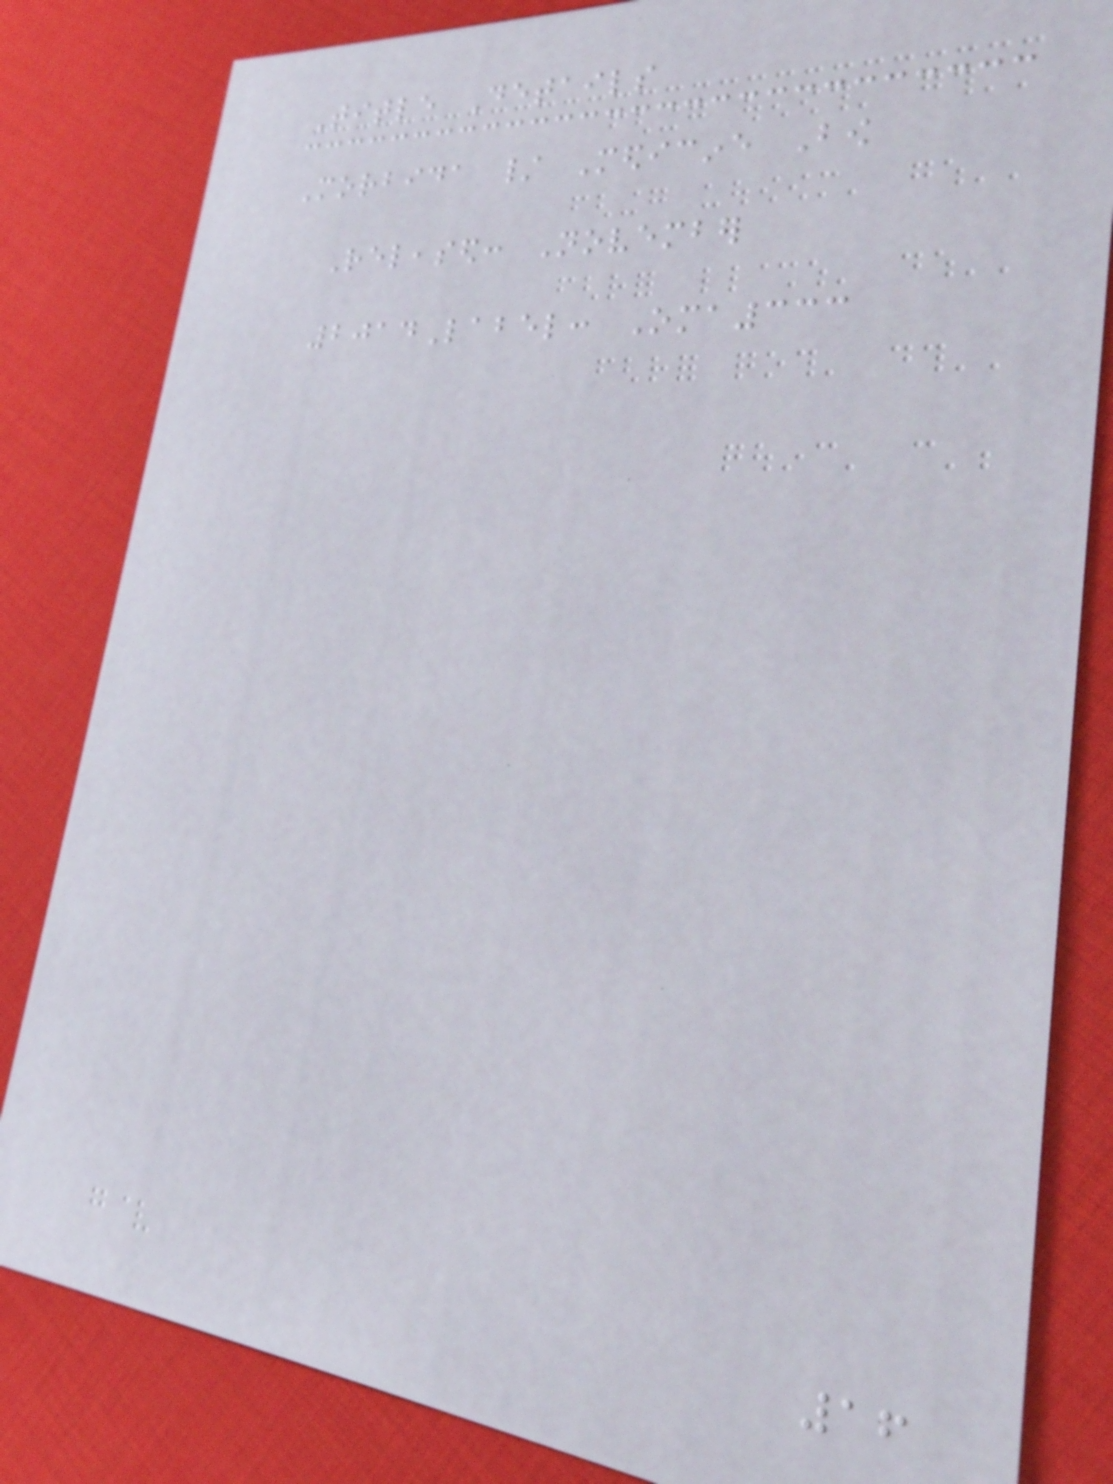Title Details
Morbida / Medicine Bow
Released: November
2014Label: Oma333
16
